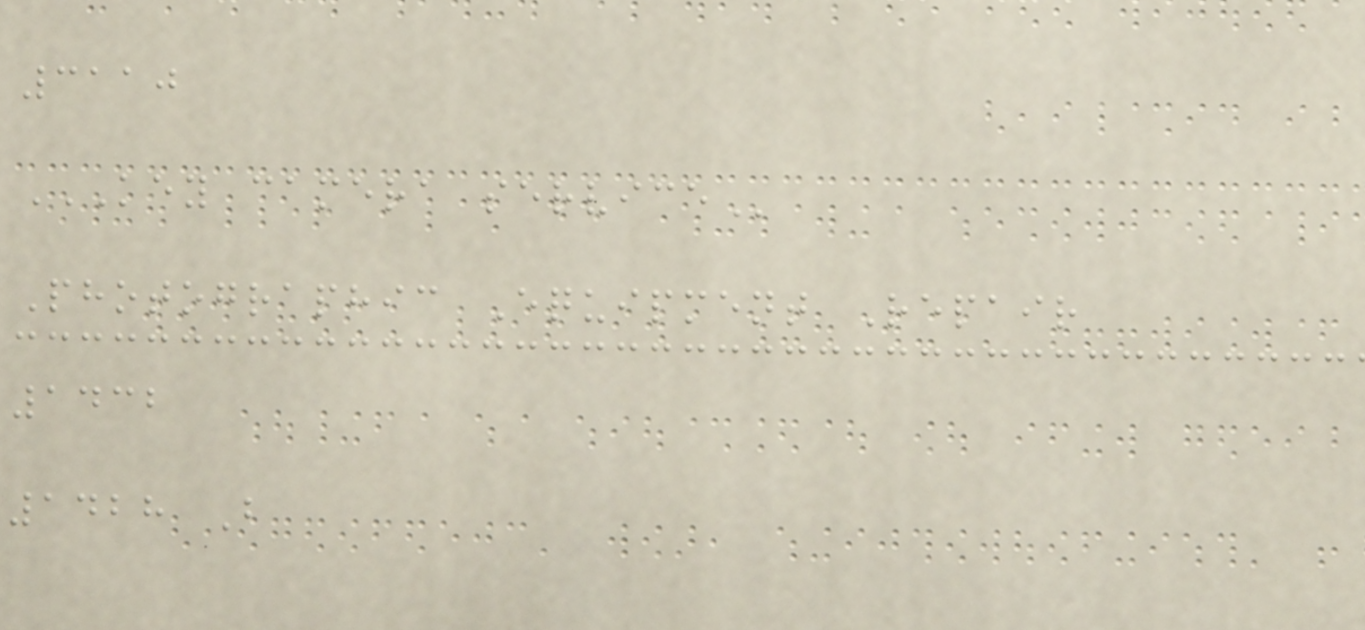3110
KEY CAMERA SERVICE
Photographic Equipment Repair
1432
1428 B
